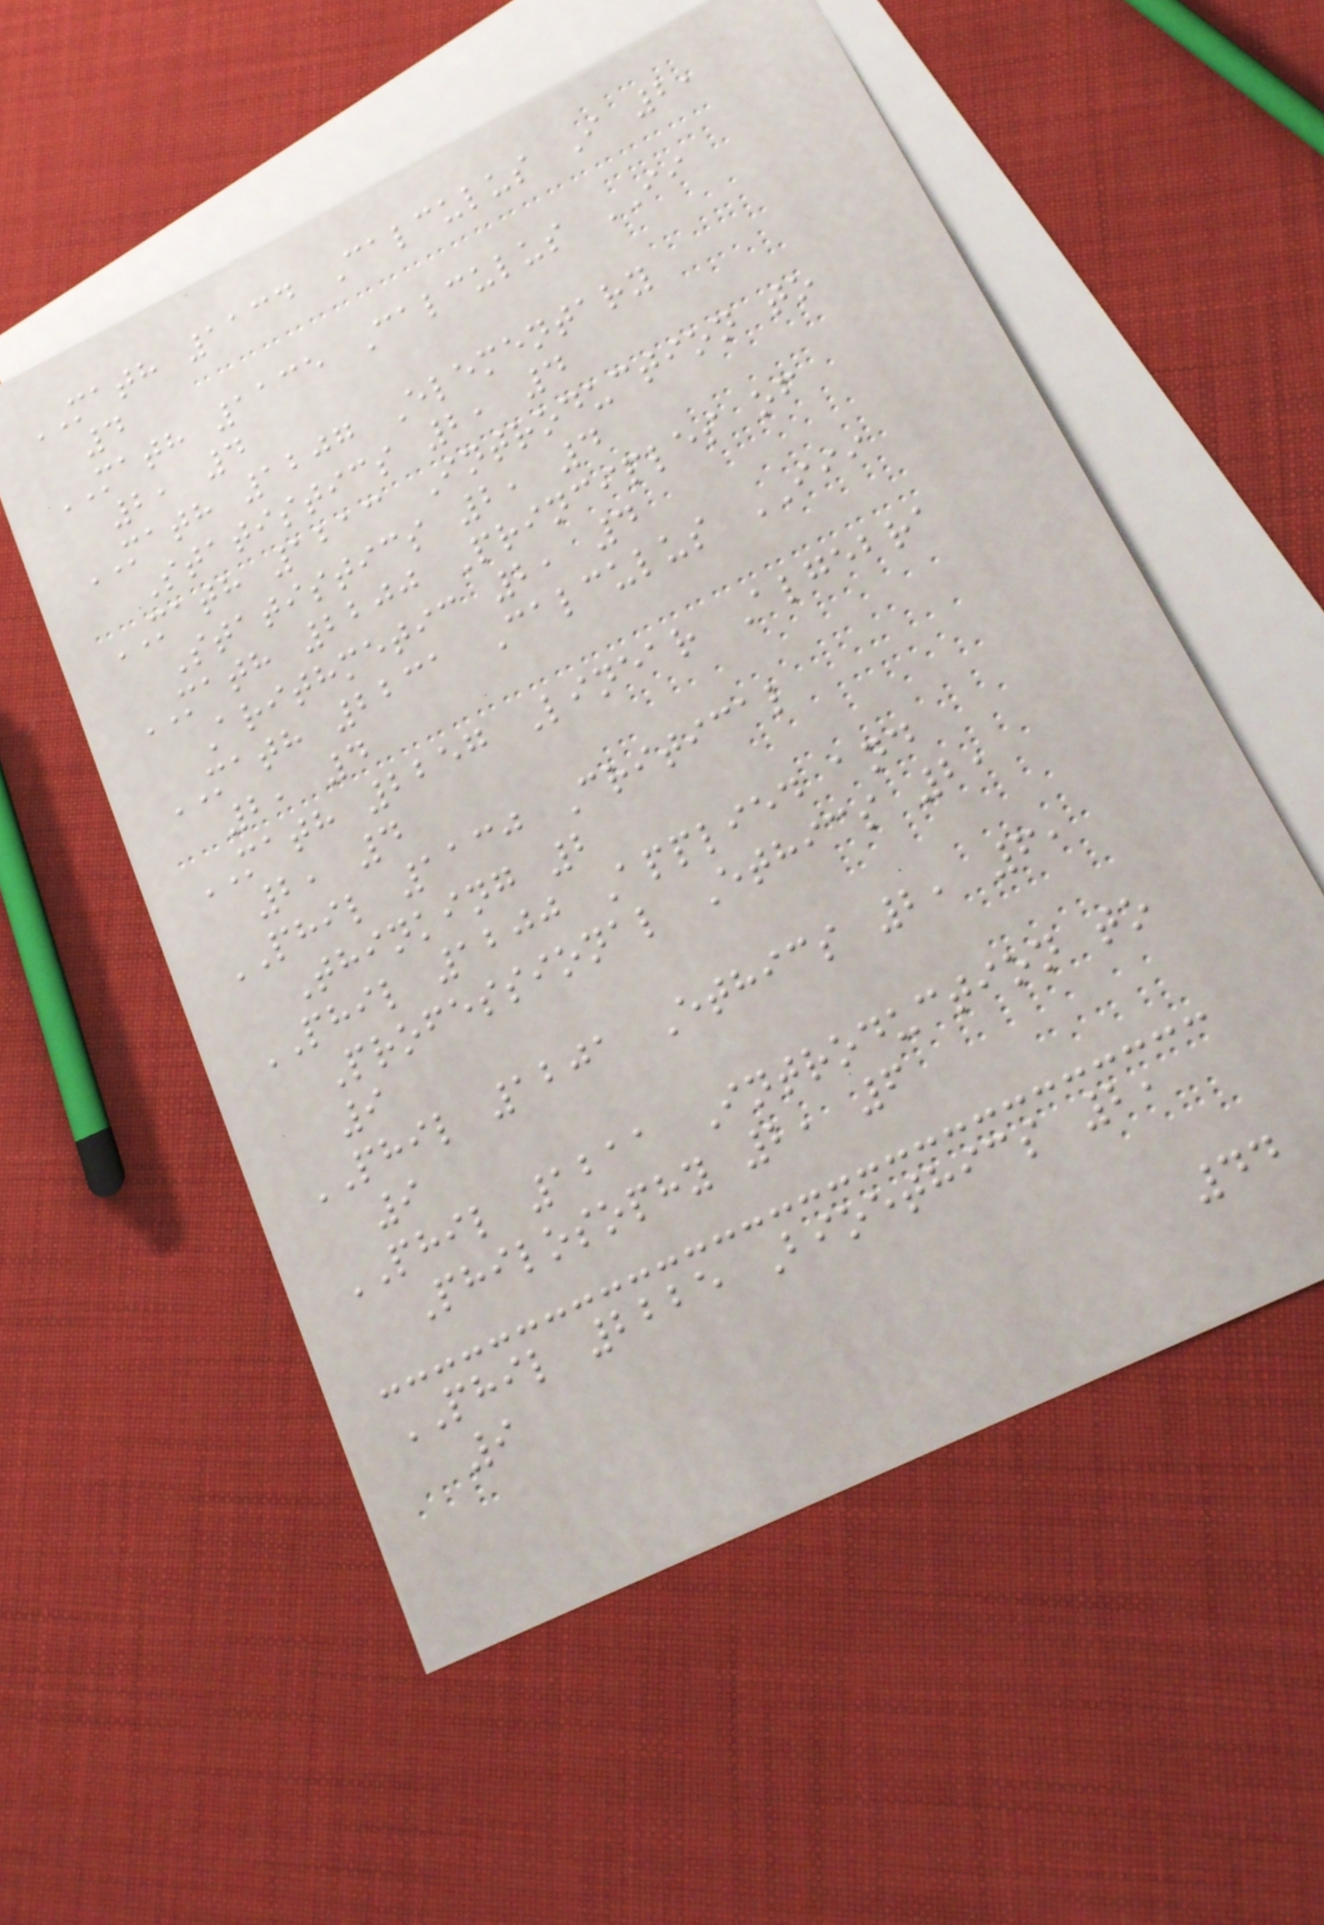MATH 1134 Calculus I 2,
4
MATH 1135 Calculus II
2, 4
MATH 1207 Elementary
Statistics 2, 4
MATH 1213 Introduction to
Statistics 2, 4
MATH 2200 Principles of
Arithmetic 2, 4
MATH 2231 Calculus III
2, 4
MATH 2257 Linear Algebra
2, 4
PHIL 1130 Critical
Thinking 2
PHIL 1200 Applied and
Professional Ethics 2,
9
PHIL 1201 Ethics 2, 6,
9
PHIL 1211 Introduction to
Philosophy 2, 6
PHIL 2225 Bioethics 2,
9
44
